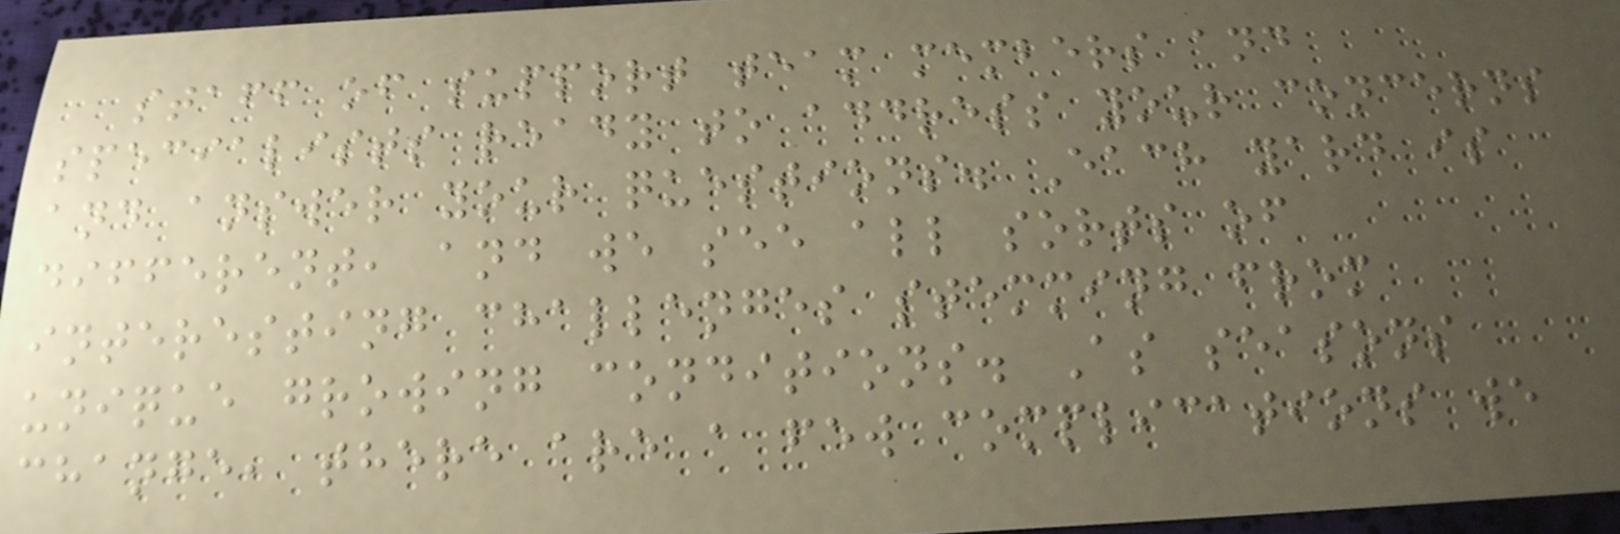staff of support team members and
specialists ready to address your concerns
and answer your questions. Each yard is
different, and we see all sorts of
interesting challenges stemming from
unique growing conditions. As seasons
change, there are a few complications we
